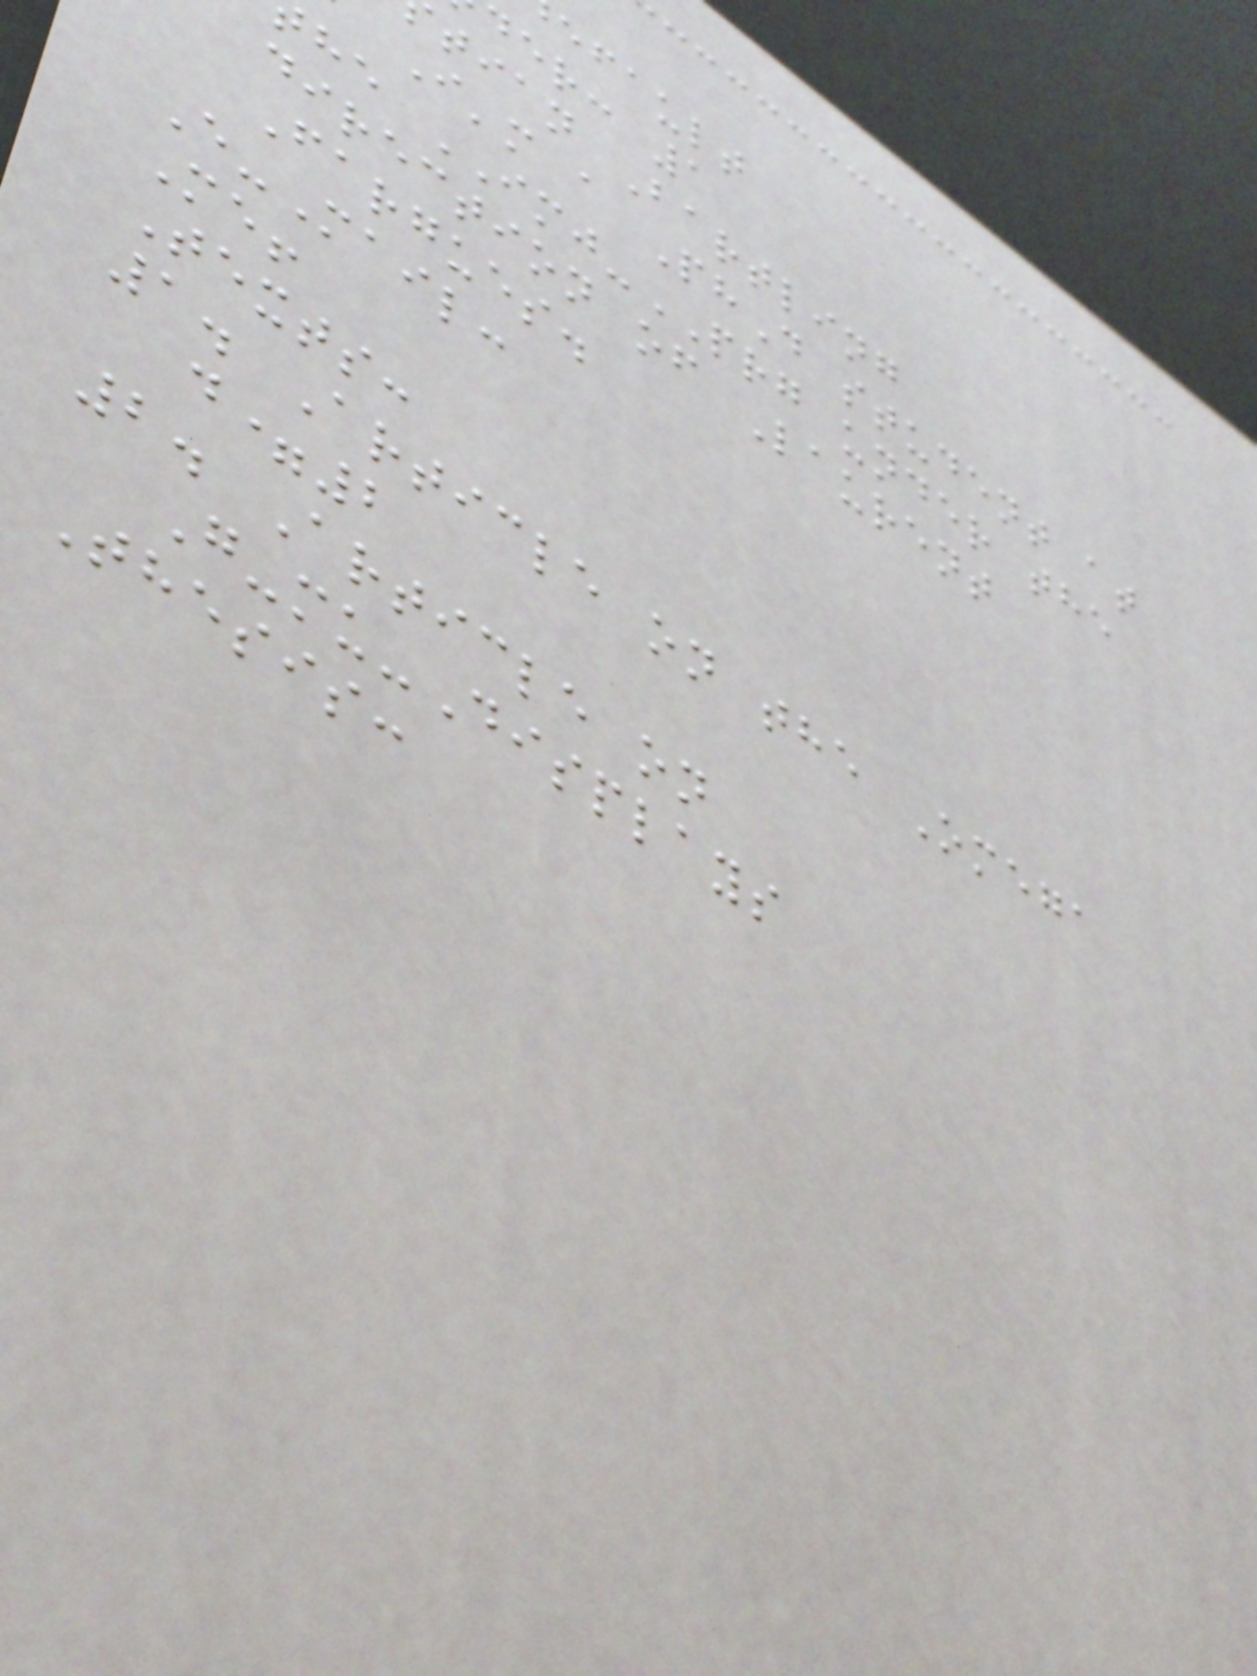efault
der: 1
tian Bartling
I'm a PhD student at
he IMJ-PRG under the
direction of Laurent
Fargues.
E-Mail:
Me!
Texts:
1. Article on the Omega
d=2
2. Article on
G-mu-Displays
Thesis:
